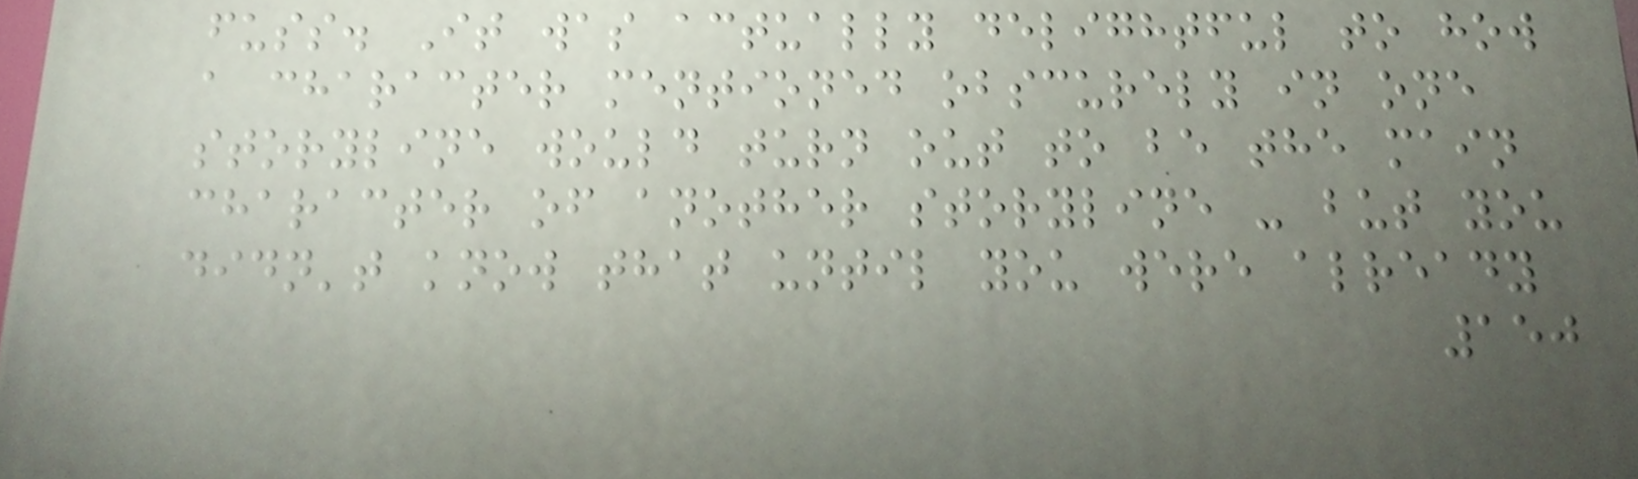fuss. It was actually delightful to how
a character mentioned obscurely in one
storyline would turn out to be the main
character of another storyline - but you
didn't know that until you were already
150
